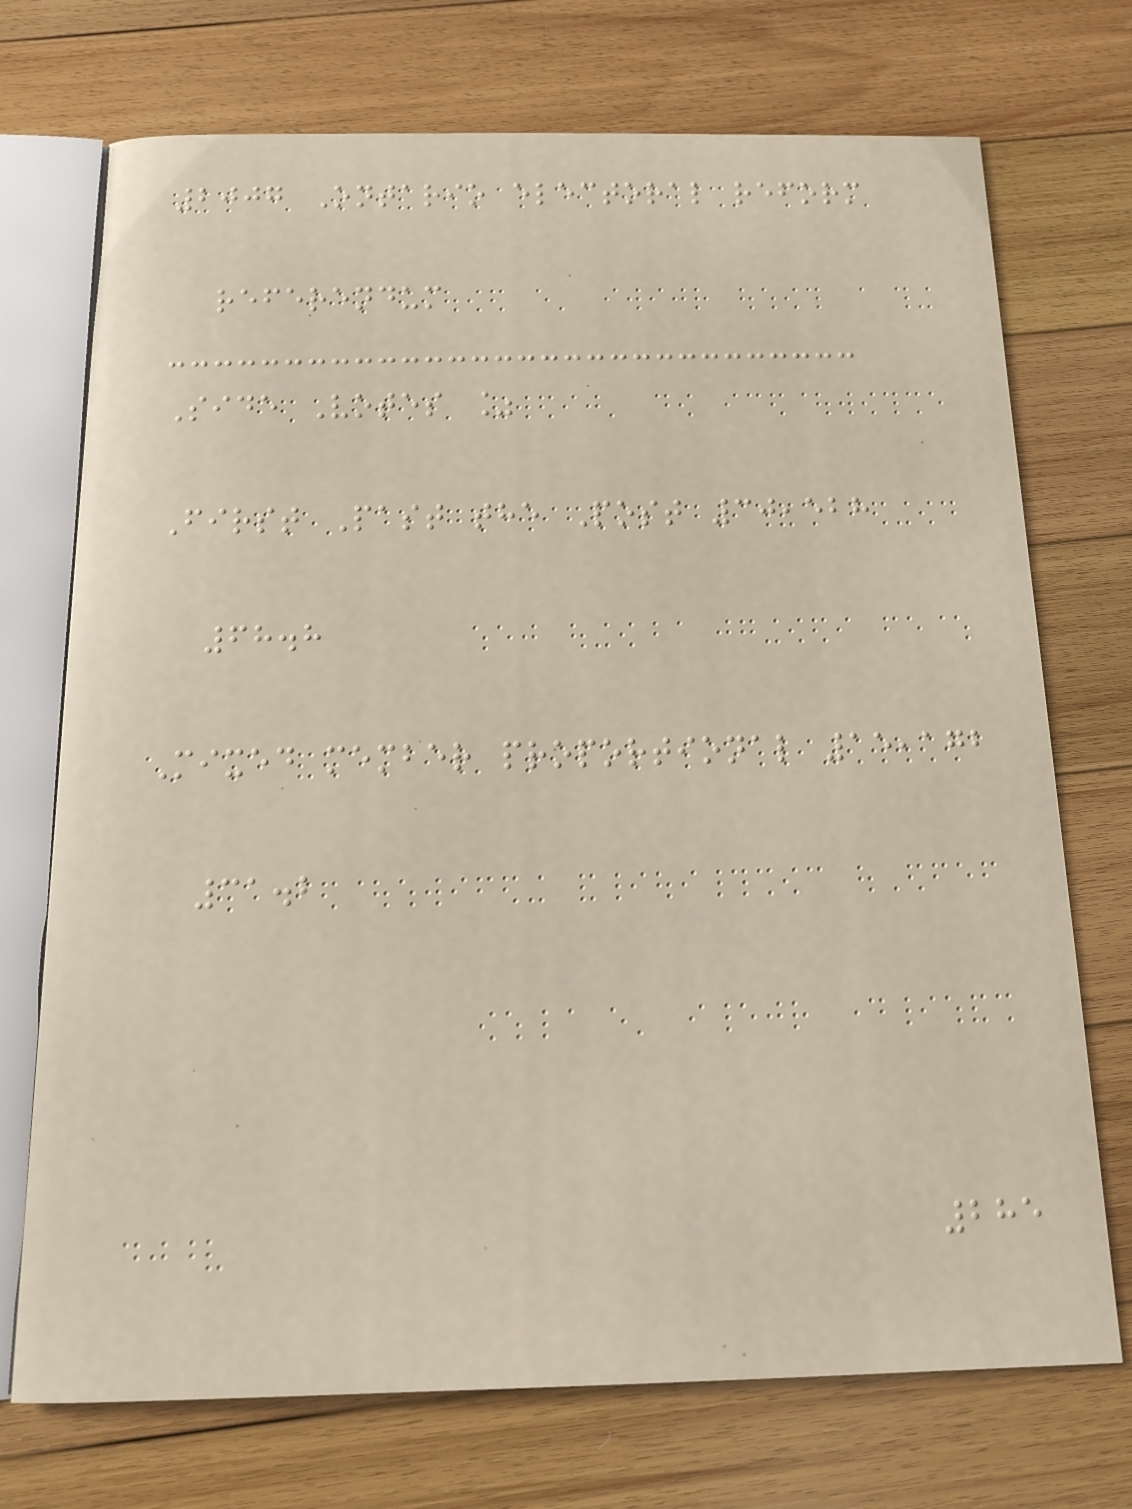2007 Ontario electoral reform
referendum
Side Votes %
First Past the Post 30,528
68.8
Mixed member proportional 15,172
31.2
285
